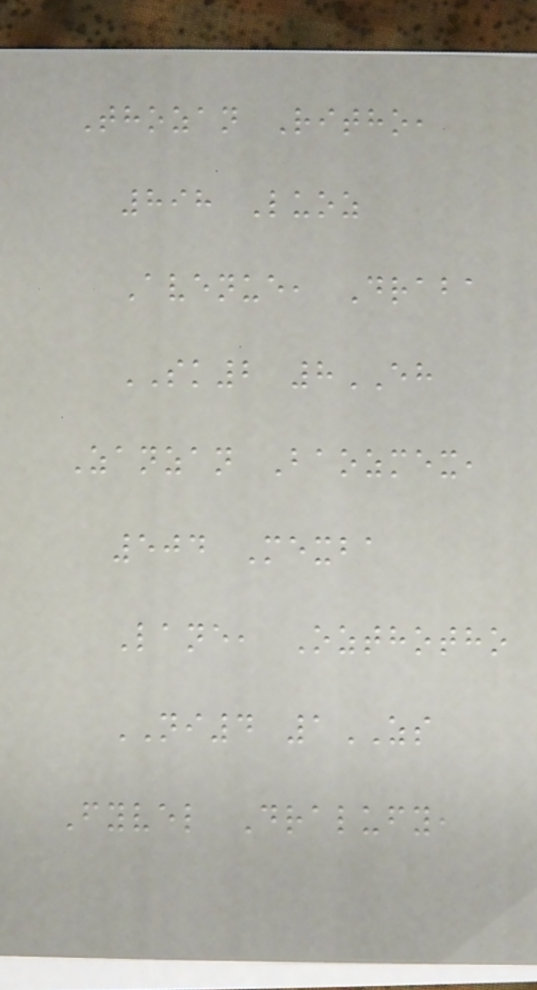Thozan Ritho,
898 Luoz
Avenue, Draba
SK2 8EH
Zanzan Baozmex,
504 Mexba
Lane, Ozthotho
NI4 1ZS
Fyvel Dralufy,
